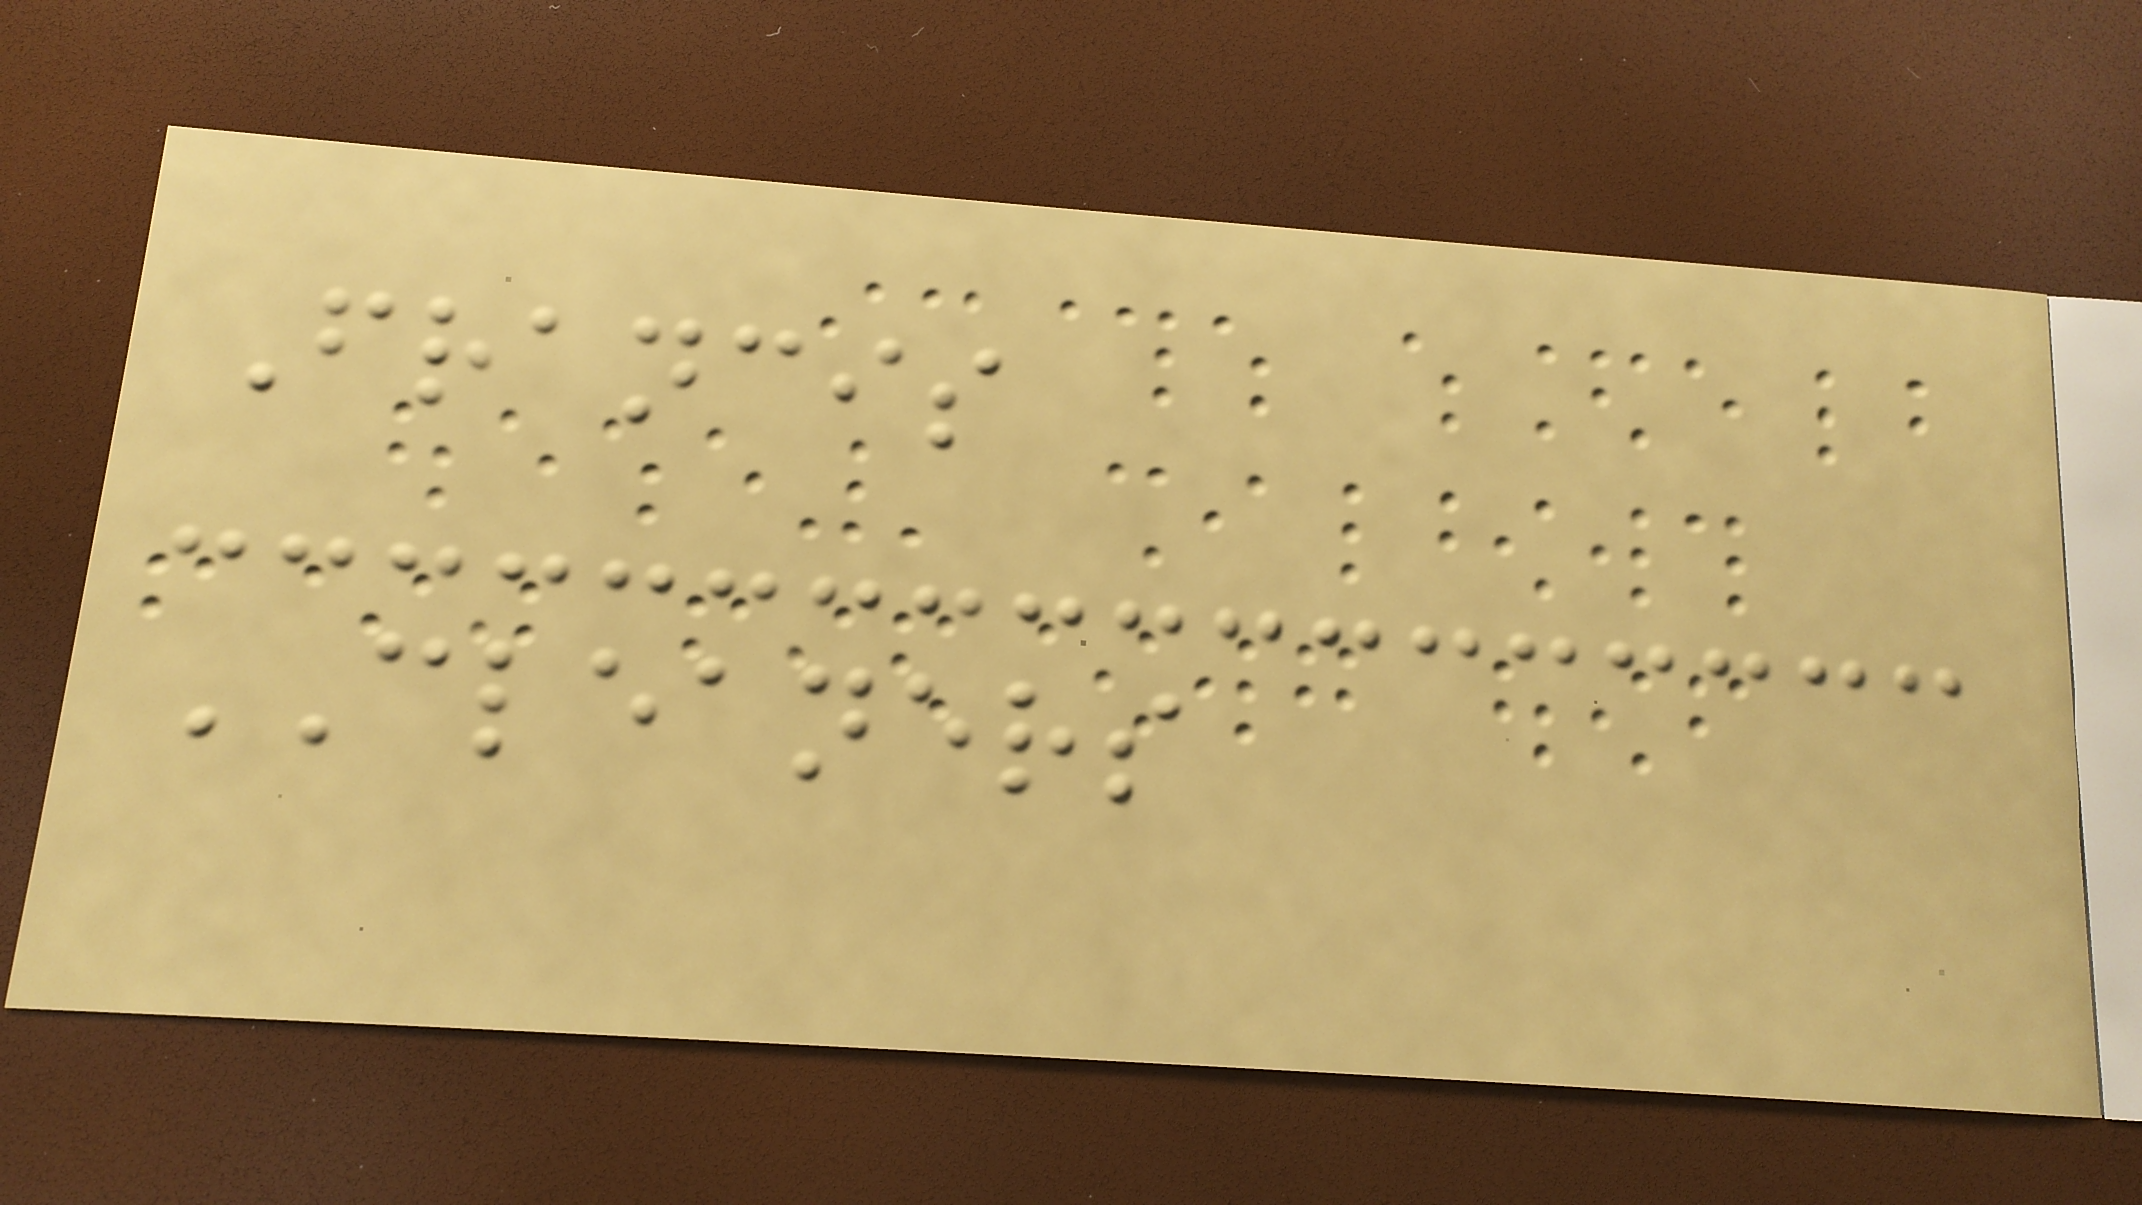Francis
CLEANERS
